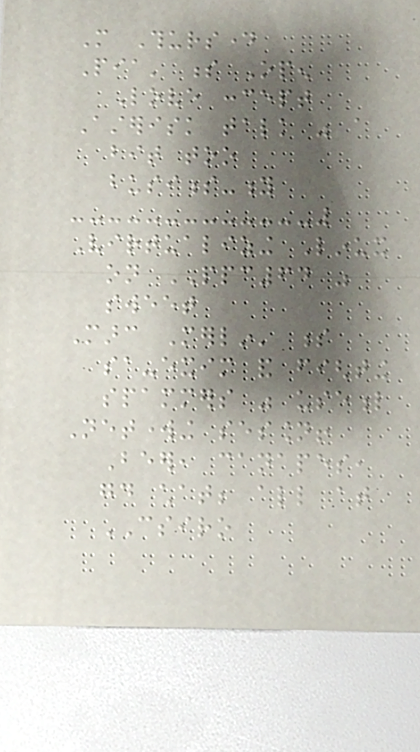More Thursday
Pia' s Open
Love concept
Asterisk talk was a
bit too
business-y
Virtualizing Linux
on PPC64 was
sweet
Marc Merlin' s
sa-exim and fighting
spammers was useful
Networking session!
Beer, canapes,
good chat; all at
CSIRO
